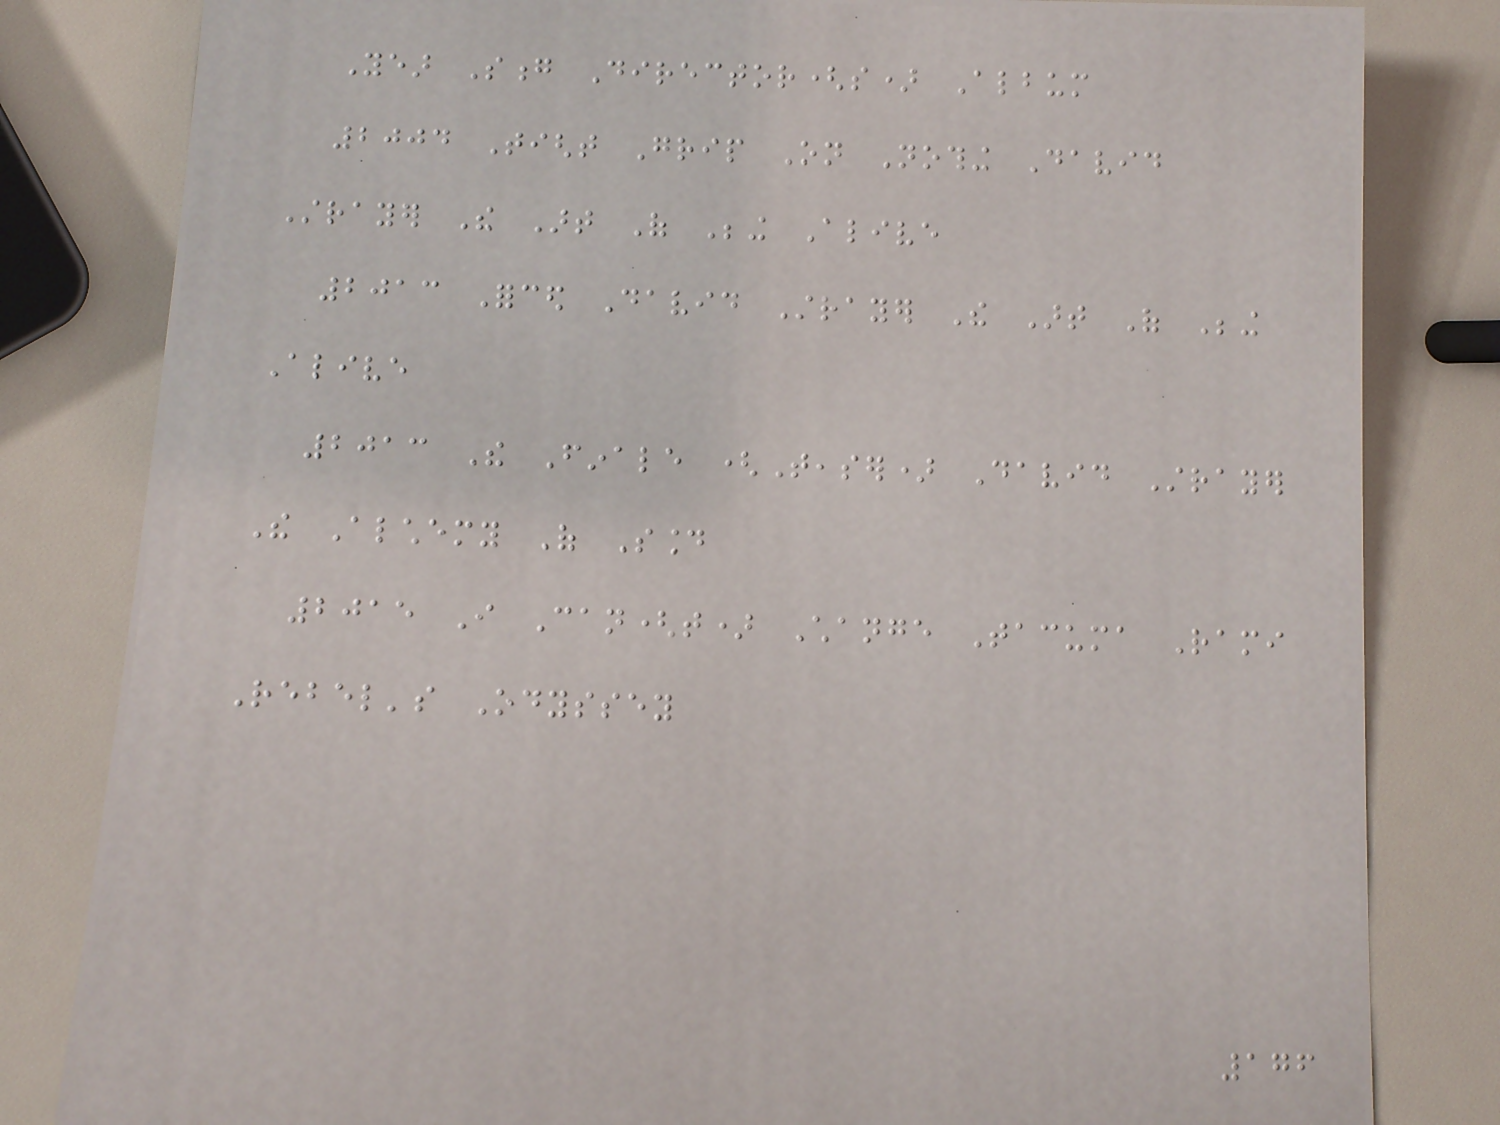Year Song Director(s) Album
2004 Tight Grip On Nothing David
Strayer The Art Of Being Alive
2013 Forced David Strayer The Art Of Being
Alive
2013 The Finale (Teaser) David Strayer
The Alchemy Of Sound
2015 I Can(t) Change Tacuma Rami
Rebel's Odyssey
176
